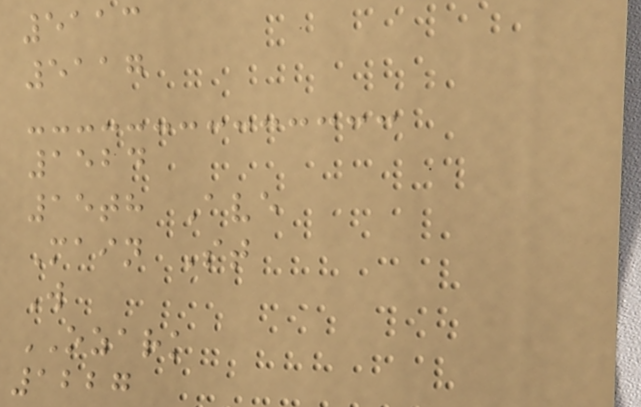5113
5117
1524
15th Ave
Main St
W
OZARK
1227
